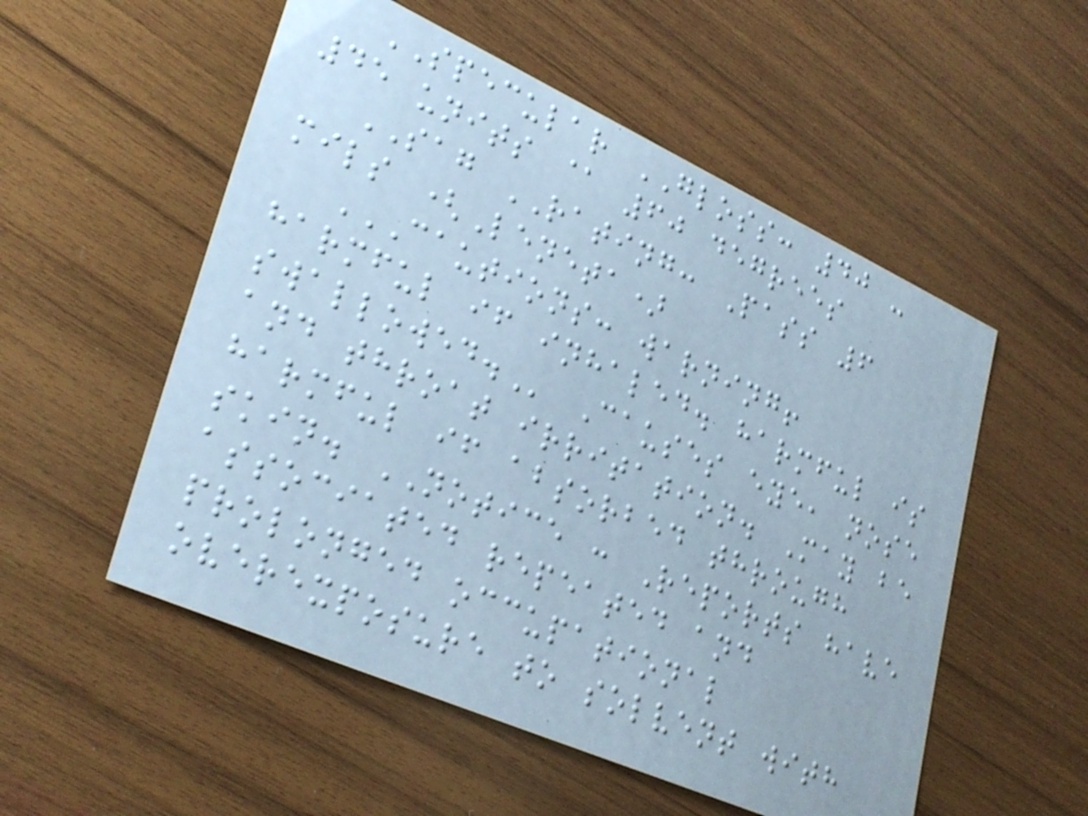SPECULAR GLOSS: 40 -
45 units @ 60 degrees
SAG RATING: Pass 6
mils (Leneta)
CAUTIONS: WARNING!
HARMFUL IF INHALED. HARMFUL IS
SWALLOWED. Causes eye, nose
and throat irritation. May be
harmful if absorbed through
skin. NOTICE : Reports have
associated repeated and
prolonged occupational
overexposure to solvent with
